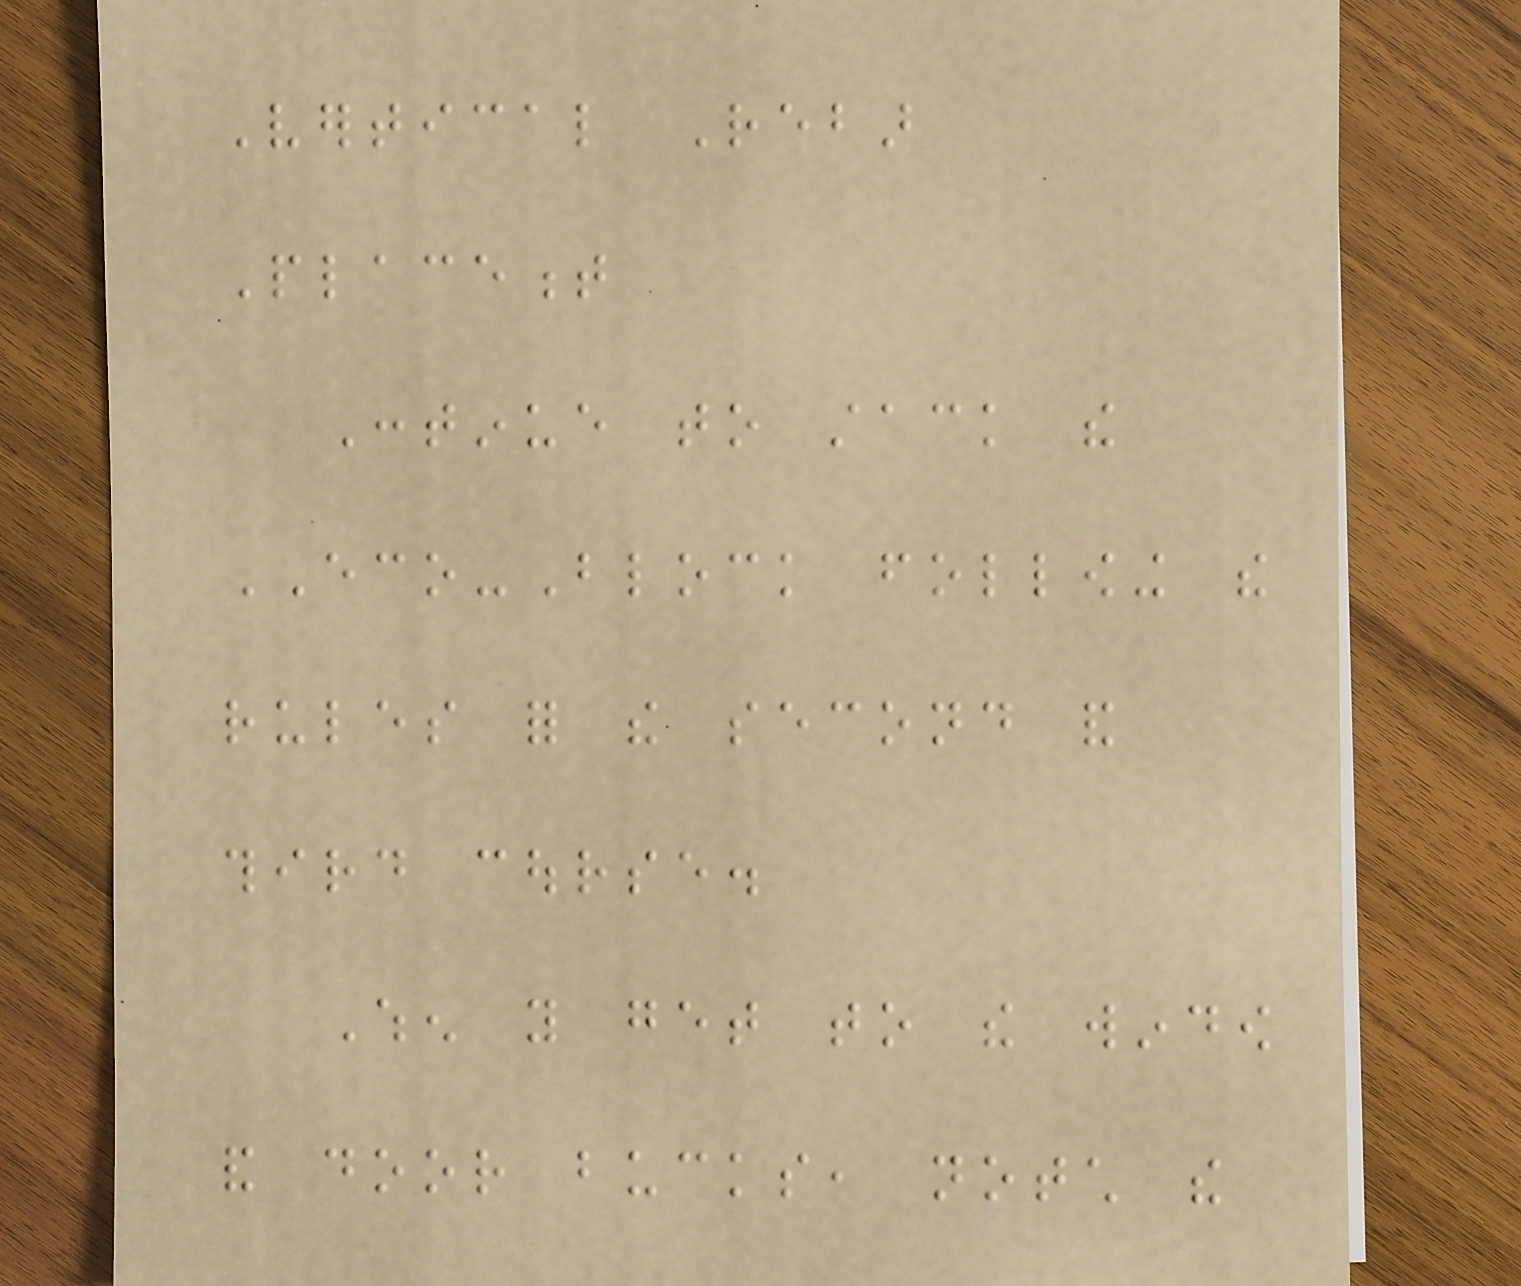Vertical Rebar
Placement
Continue to stack the
ECO-Block following the
rules for the second and
third course.
When you get to the window
and door bucks, notch the
